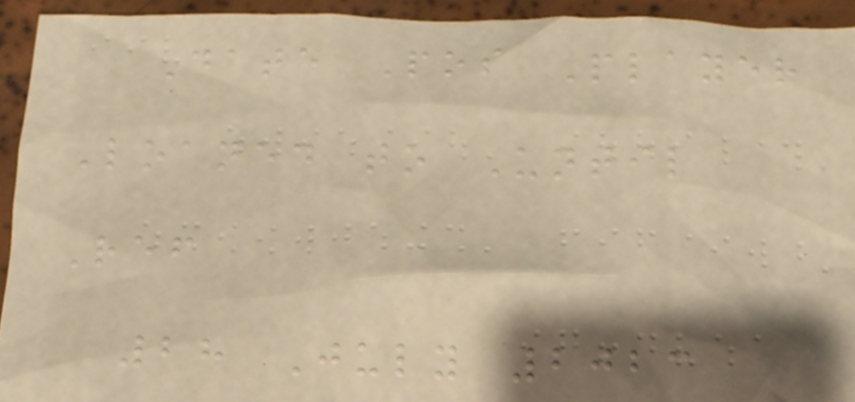Date Pos Player
Loaned to Until
Ref
28 July 2023
